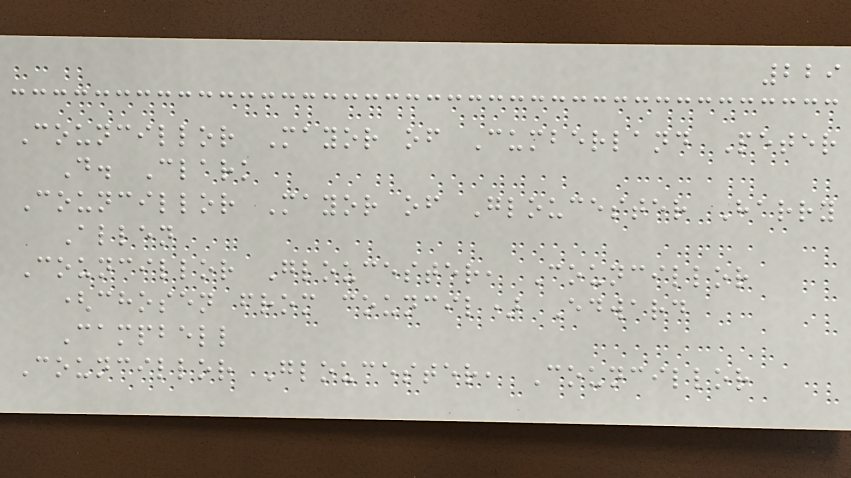229
Councillor Mayor of Cumberland Peter
D. Clark
Councillor Mayor of Gloucester Harry
Allen
Councillor Gloucester, Councillor
(chosen from council) Edward
Campbell
Councillor Gloucester, Councillor
